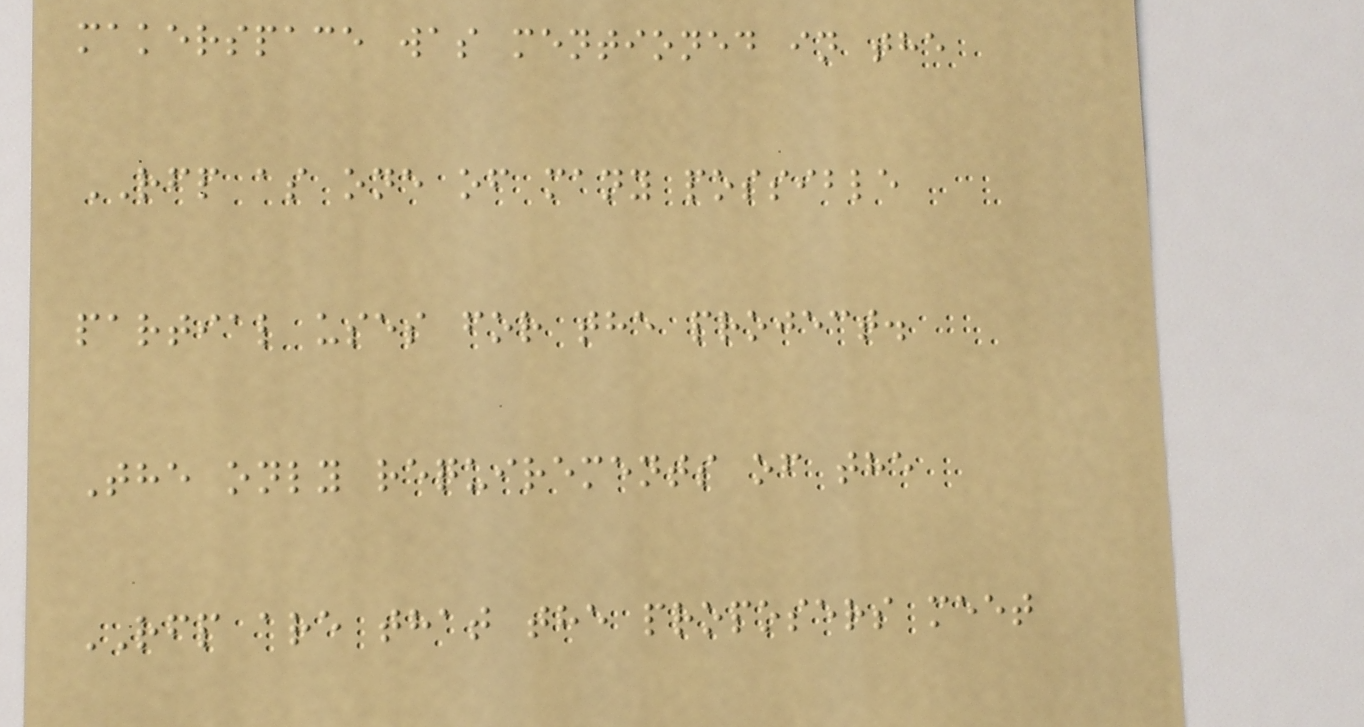makerspace was mentioned in the
RFP as one of many possible
partial uses for the project.
The only requirements of the
RFP are that the proposers meet
